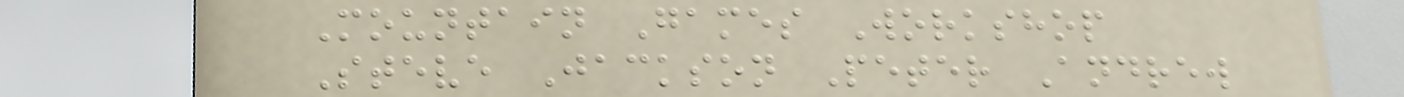Mountain Games Workshop
Steve Jackson Peter Andrew
